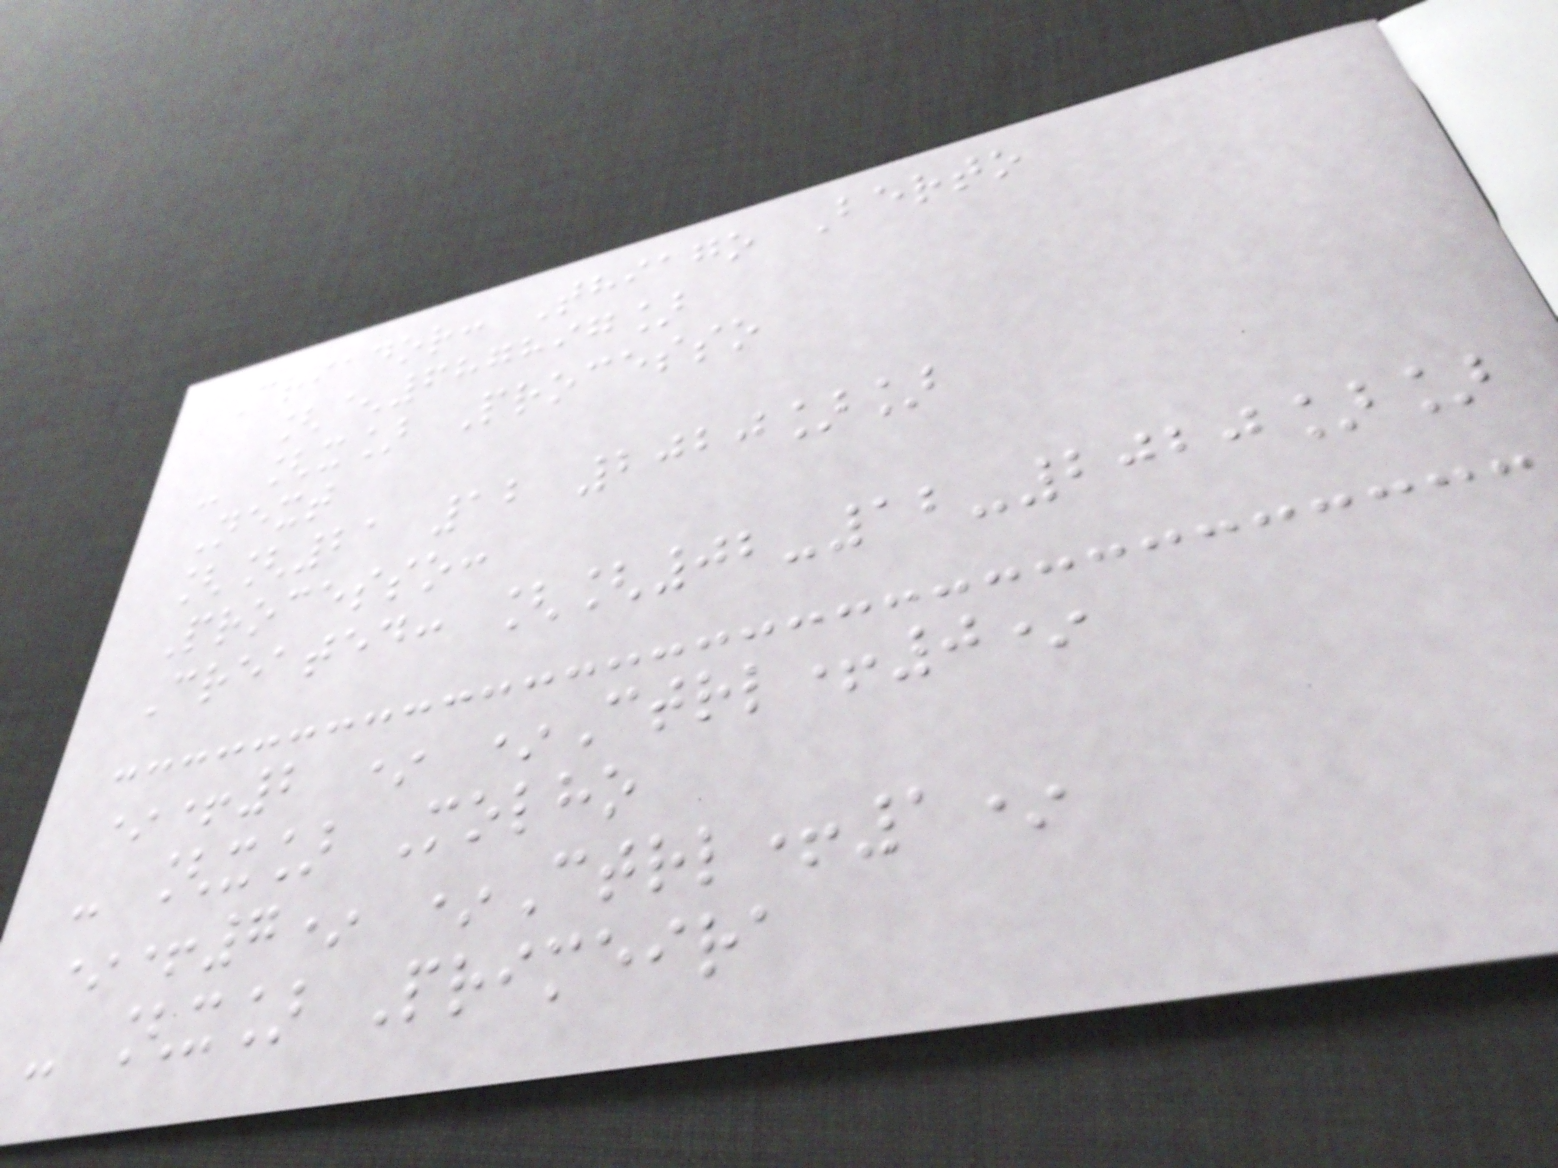Criador: Thiago Berto
[^687897]
- [x] Processo
Next
[[21 12 2020]]
Processo:
Created: [[02-12-2020]]
*+2 * *Ctrl+0*
- [x] Molho
*+7* *Ctrl+1*
- [x] Primeira
